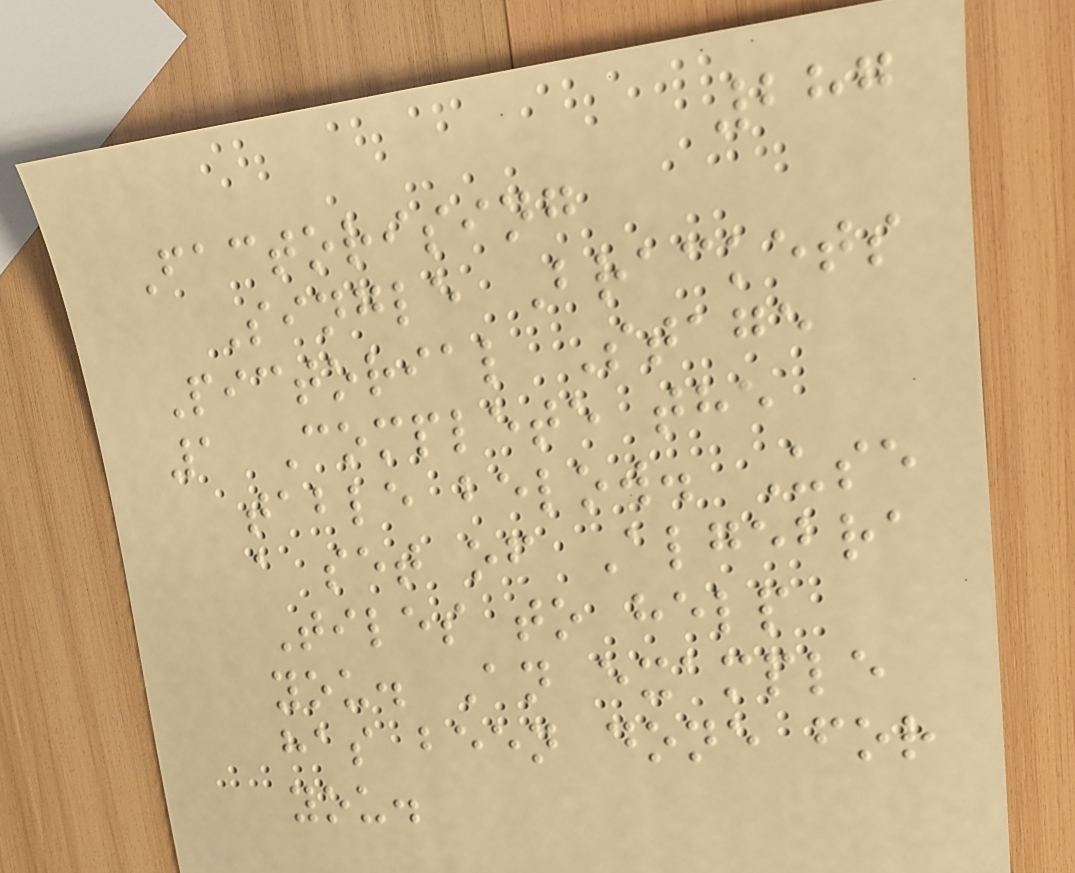287
Factorising
Single Brackets
Pictorial Stage
1 Complete the
table below. Use
a set of Algebra
Tiles to help
you. An example
has been done for
you.
